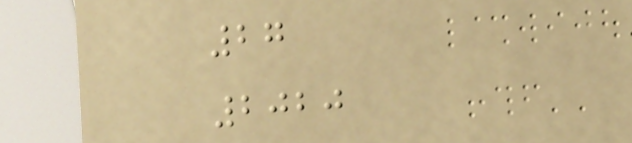27
2020
